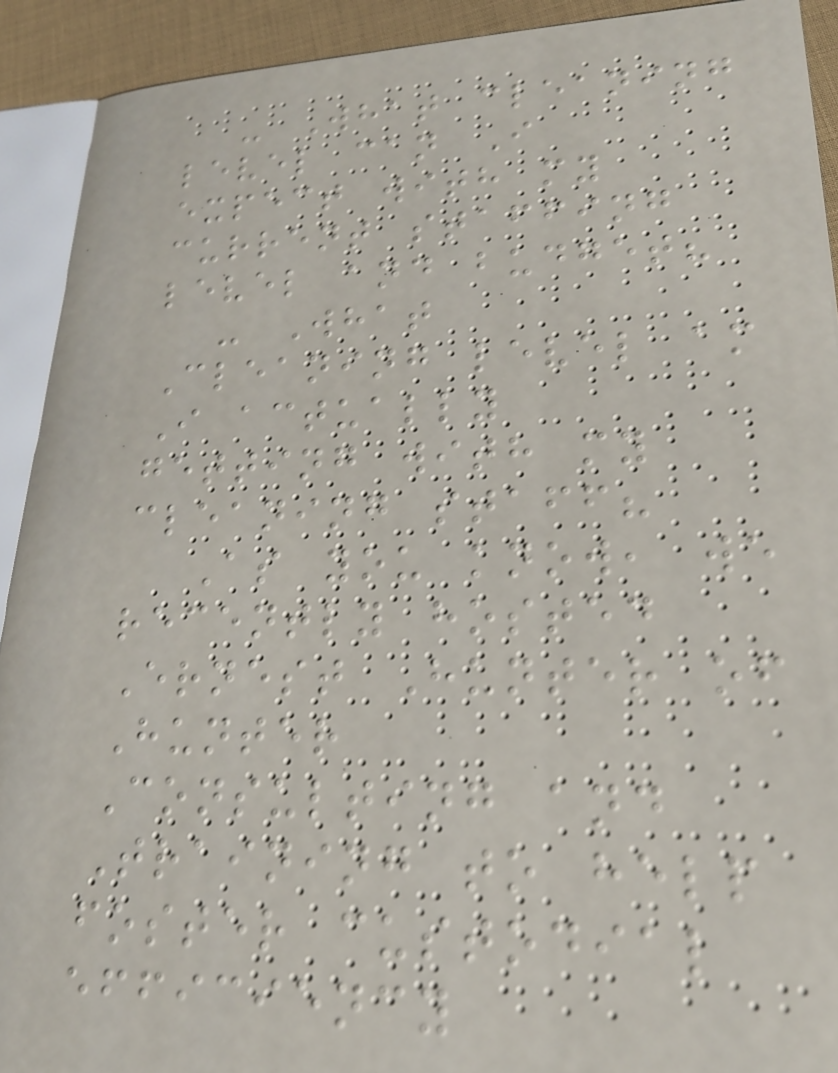- What cleaning
level can I
expect with my
current staffing
level and budget?
- What
Cleaning level am
I actually
getting with my
cleaning staff?
As you know, we
recently hosted
Ernest Hunter of
Hunter
Consulting and
Training to help
foster custodial
efficiency
